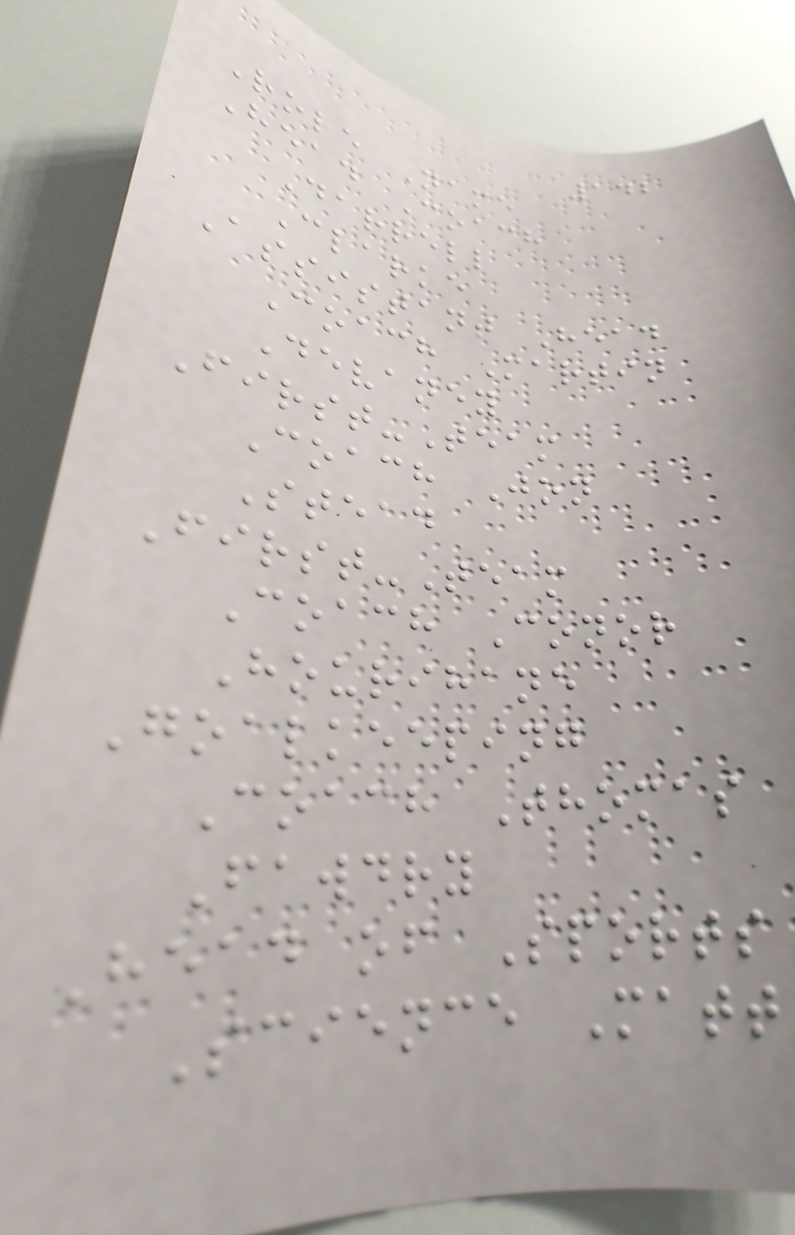142
Role Name
Head Coach
Darrell
Clarke
Assistant Head
Coach Martin
Devaney
First-Team
Coach Jon
Stead
First-Team
Coach Conor
Hourihane
Goalkeeping
Coach Thomas
Fawdry
Head of Sports
Science Matt
